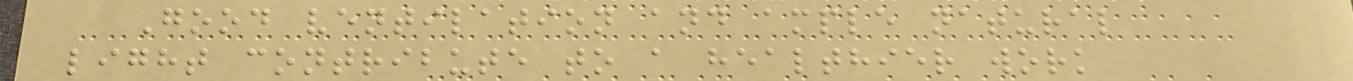Good ventilation and ample natural
light contribute to a healthier work
